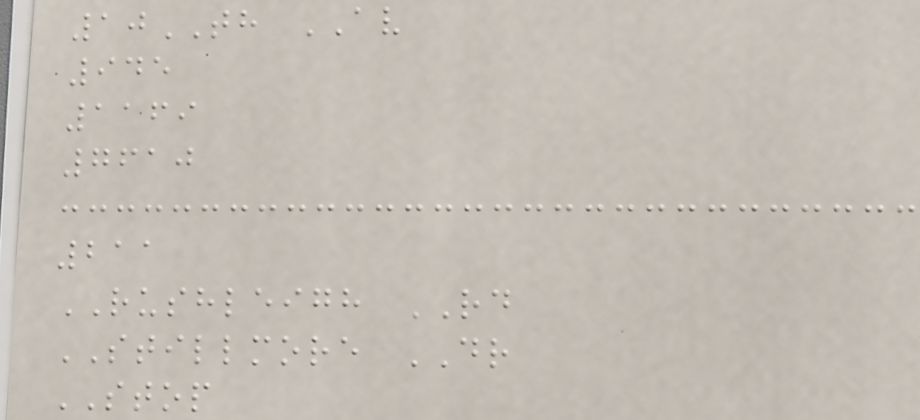10TH AV
945
1169
7610
211
RUSHLEIGH RD
STILLMORE DR
STOP
